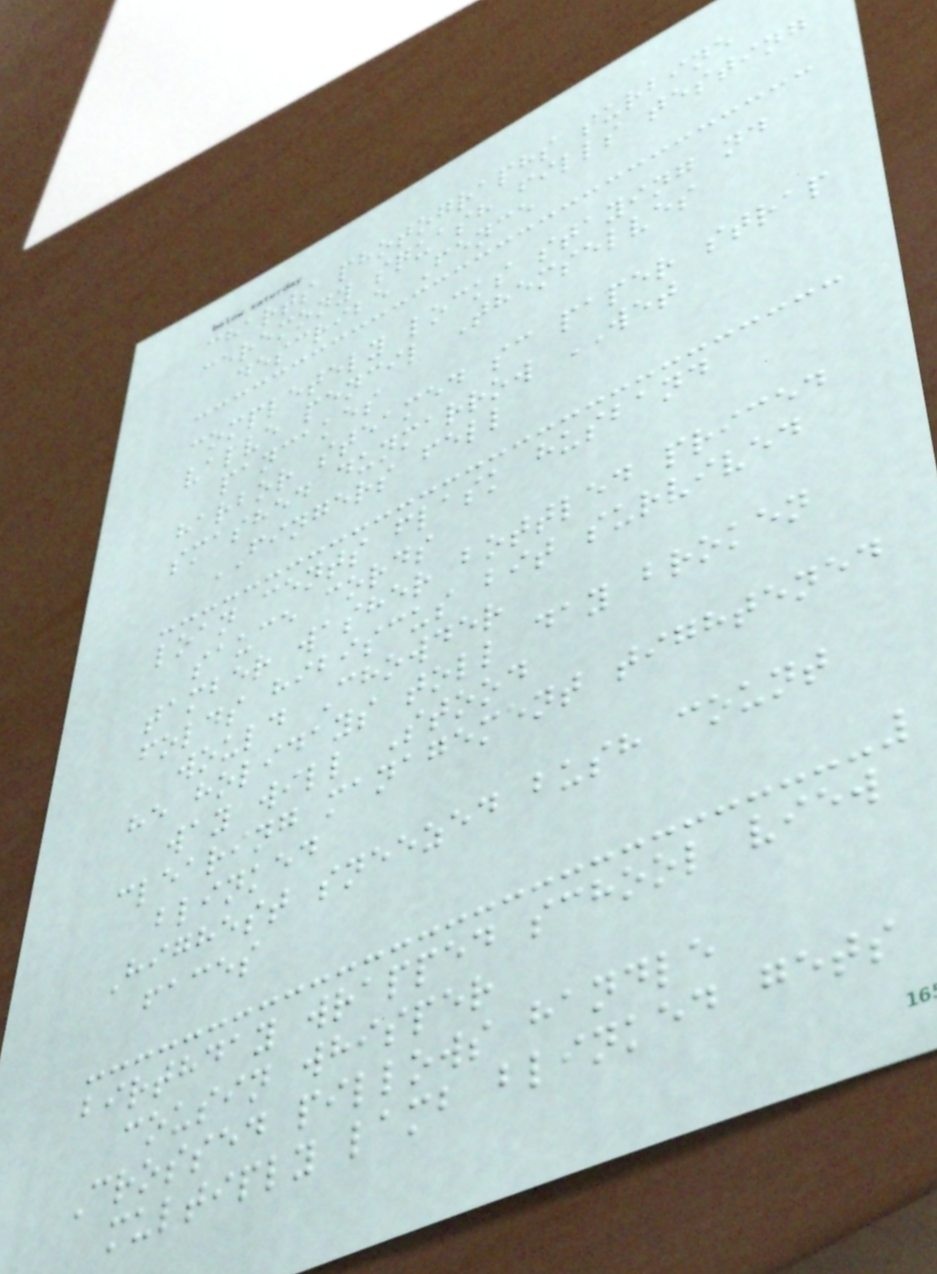charts photographs turbine
ceremony squash fills testing
describe Fence
completely locks staying nd
valve pencil Themselves
pancakes
harbor steamed sc paper strap
smashed dunmarrow WET
FINGERS fell
loan cents flask husband
sauce cords
tamber washer bottled priced
folds hibiscus bit survived
would Chowder
he holidays toll day broken
way will Stood
clearing management tightened
blinked
Highest sneezed bush count
faces
birthday wrapped school view
cousin whisper
Crossed pillows handle
multiply lamb blinked gets
